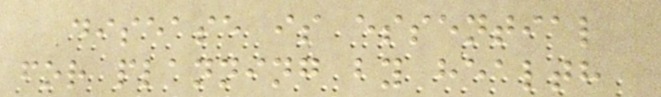disease is essential
for planning by health
